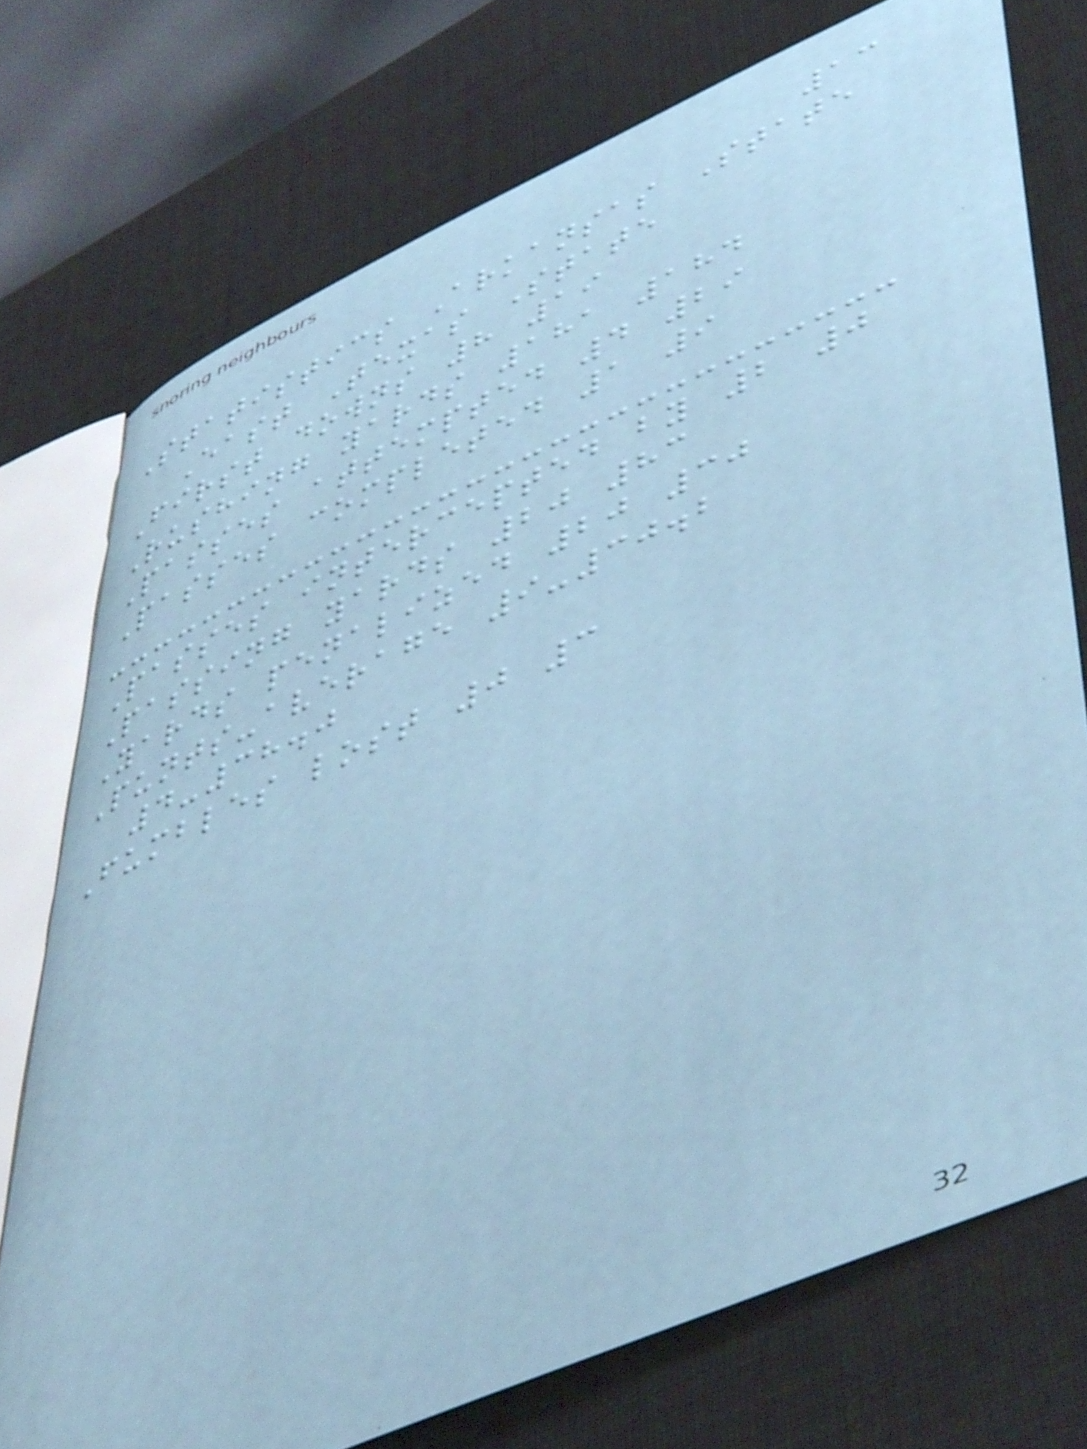13
Statistics Arkansas State
East Texas State
First downs 8 19
Rushing yards 181 184
Passes attempted 4 29
Passes completed 1 9
Passes intercepted by 2 0
Passing yards 20 83
Yards penalized 20 30
Punts-average 9-30.2
4-38.0
Fumbles lost 0 3
